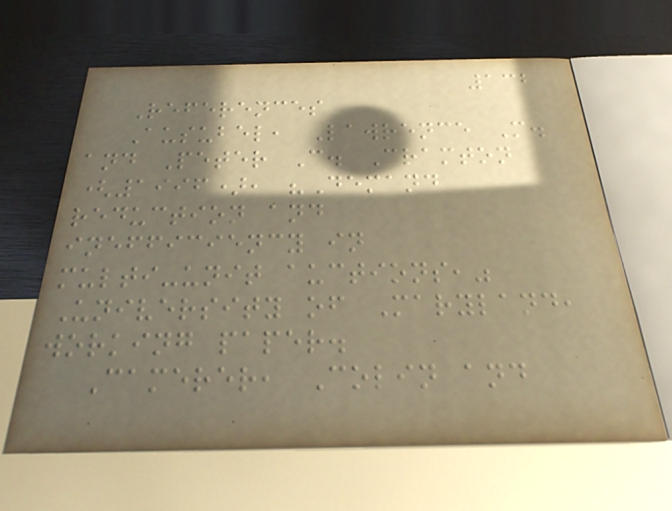132
References
Ausubel, Lawrence M.
and Peter C. Cramton
(1996), "Demand
reduction and
inefficiency in
multi-unit auctions,"
University of Maryland,
working paper.
Camerer, Colin and
